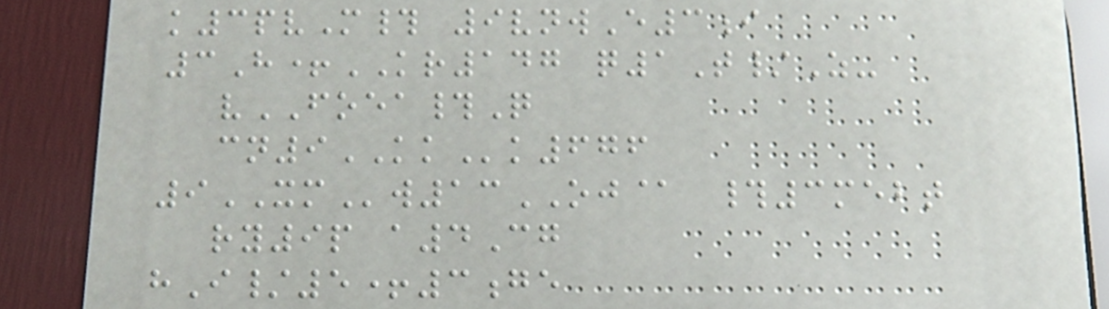k3pvM# 9vnwE3i
3H+KR147 q1T/Z-
vFOEA#Q
cn9KKk676
9XMw13OJ@ #3mebt
ry9p a4Cg
hI/5+3ge
